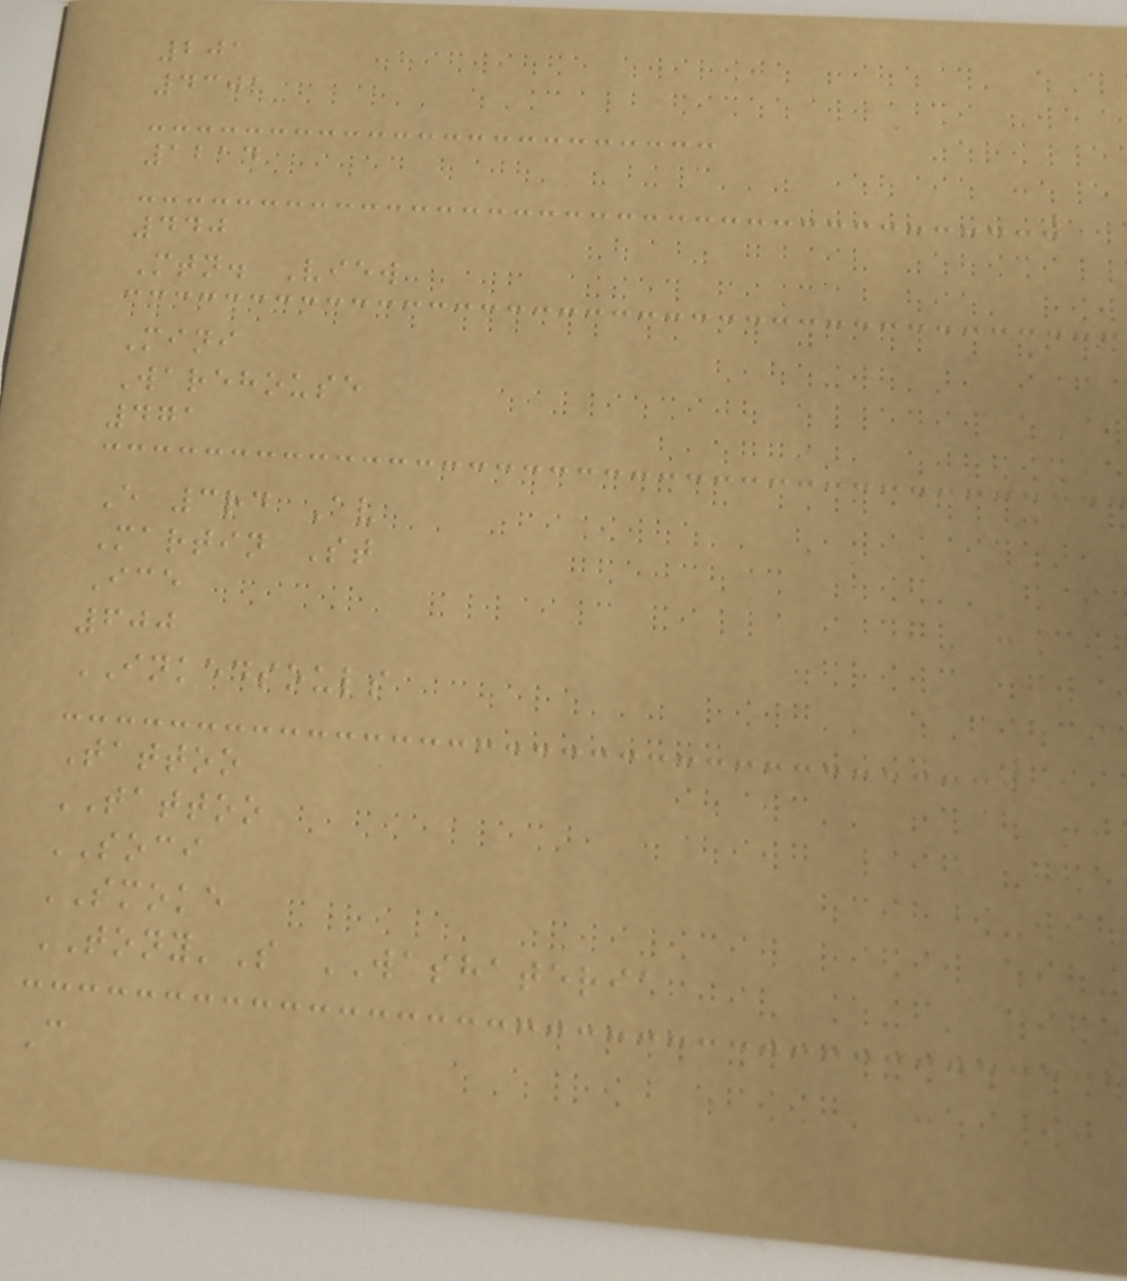201
4301
1214
440
Mtn. View
Mini
Warehouse
471
E 3rd Av
Martin St
Ice
600
INKEDSOULS
Tattoo
TATTOO
SOCI
SMOKE
TONY'S WASHATERIA
C
